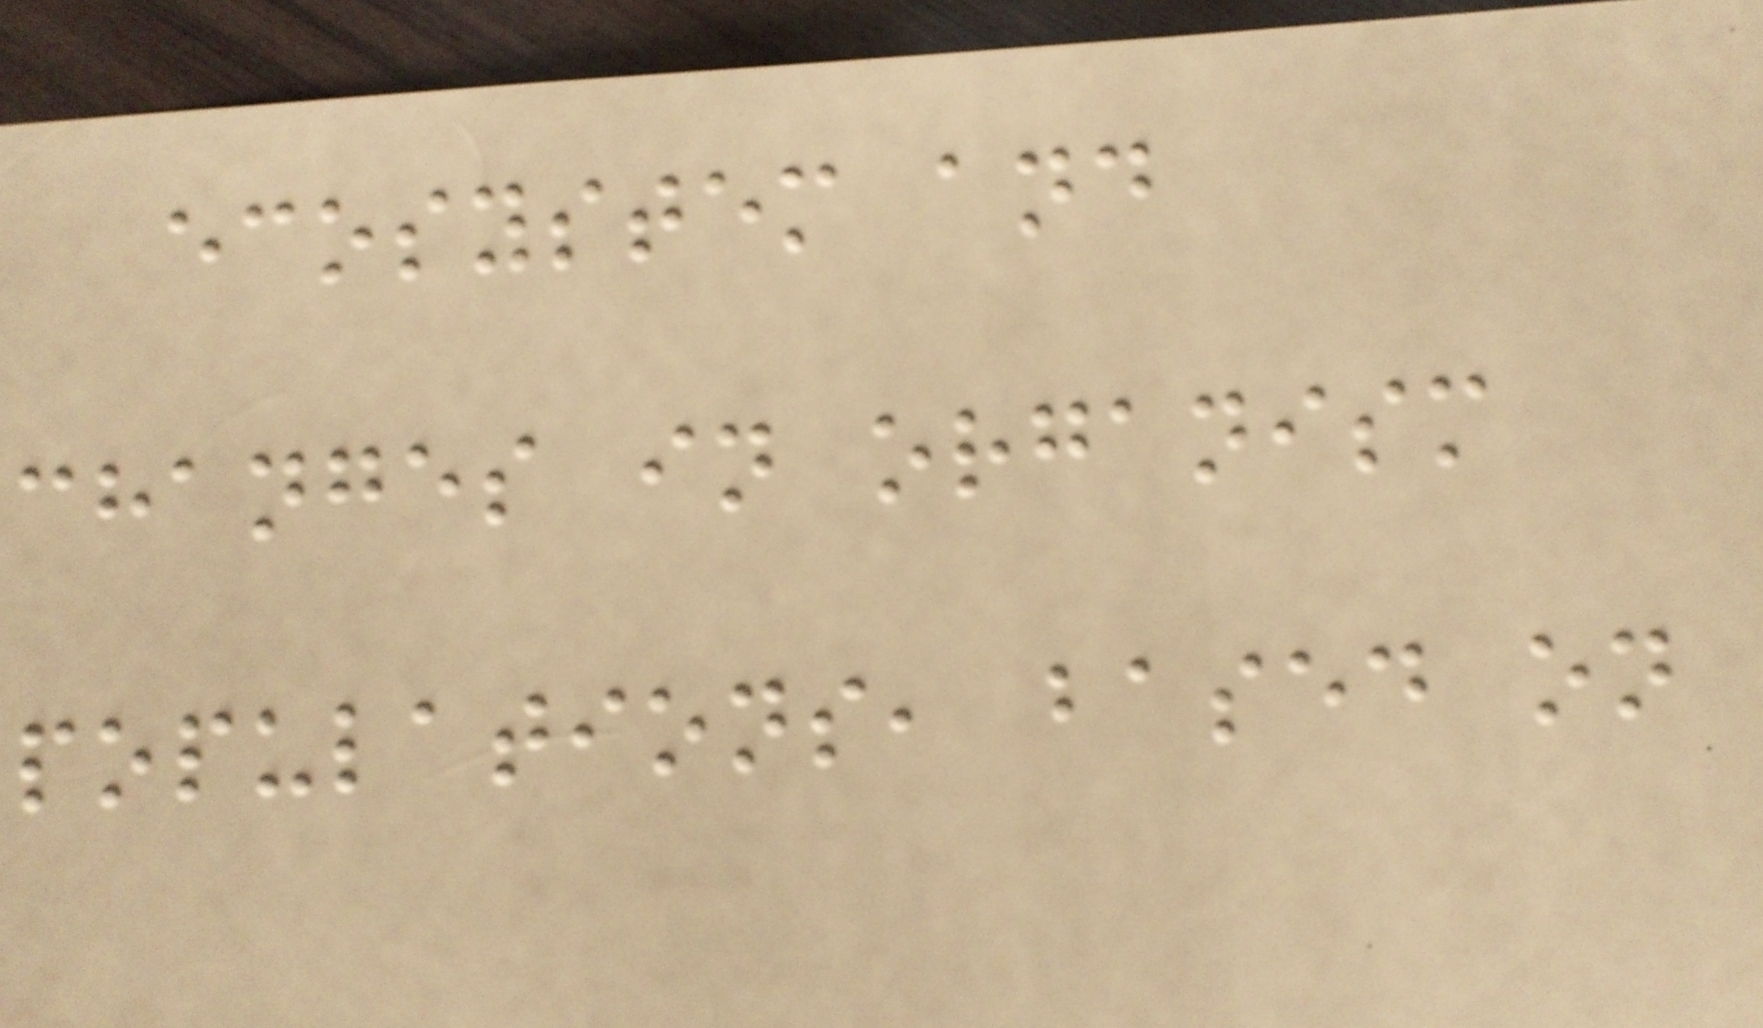ecosystem and
changes in organism
populations, based on
